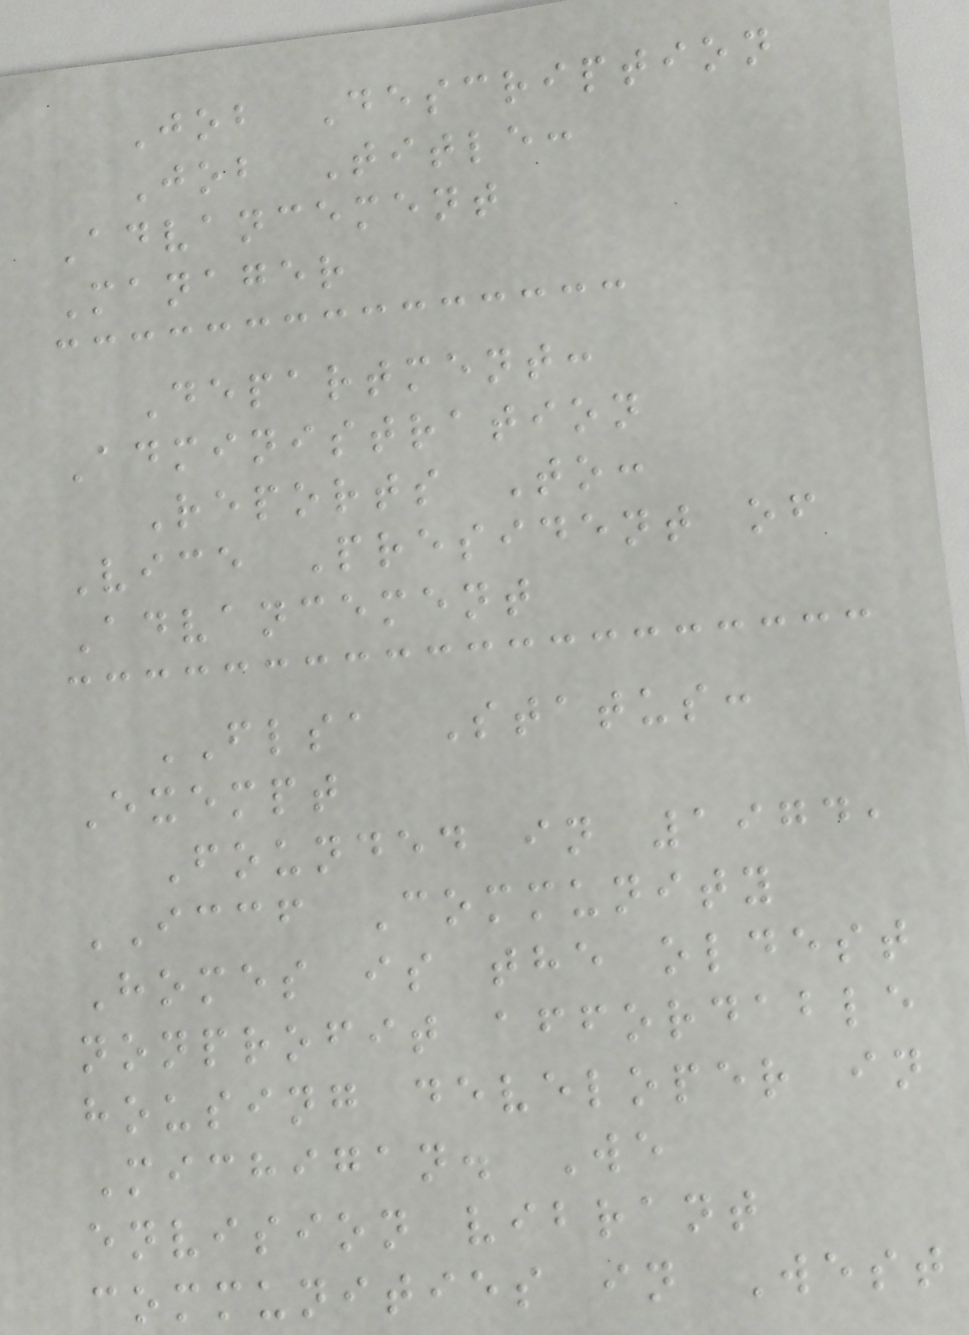Job Description
Job Title:
Advancement
Manager
Department:
Administration
Reports To:
Vice President of
Advancement
FLSA Status:
Exempt
Founded in 1974,
ICCF Community
Homes is the oldest
nonprofit affordable
housing developer in
Michigan. We
envision vibrant
communities in West
